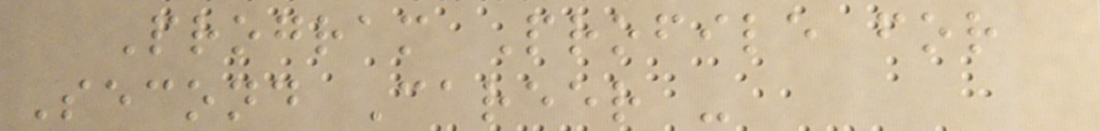Program Profile for
Second Career -
